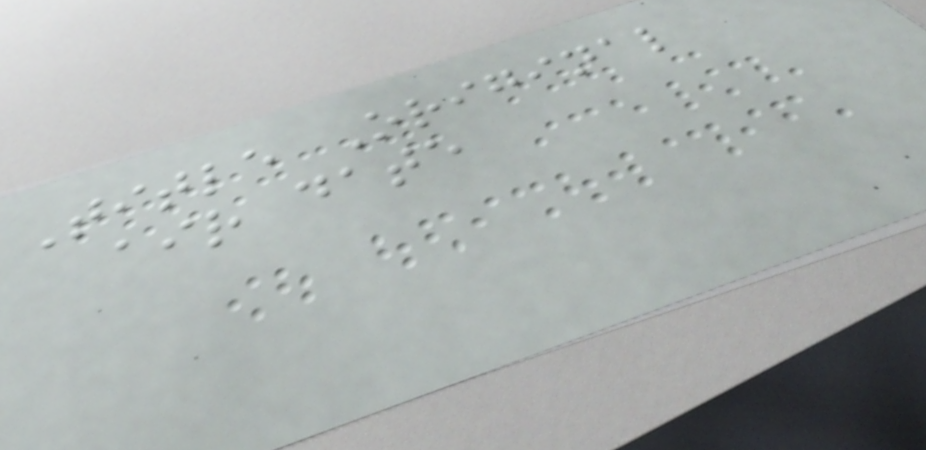Title Original
air date
